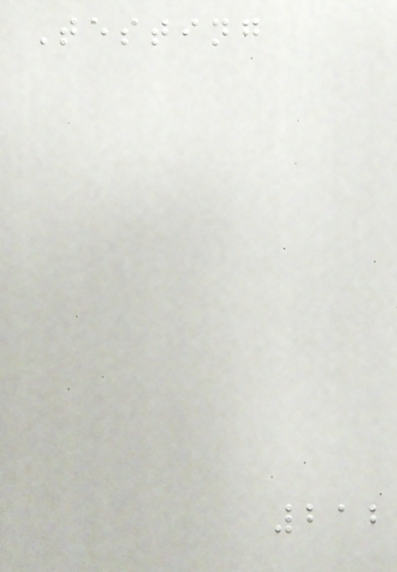Testing
212
